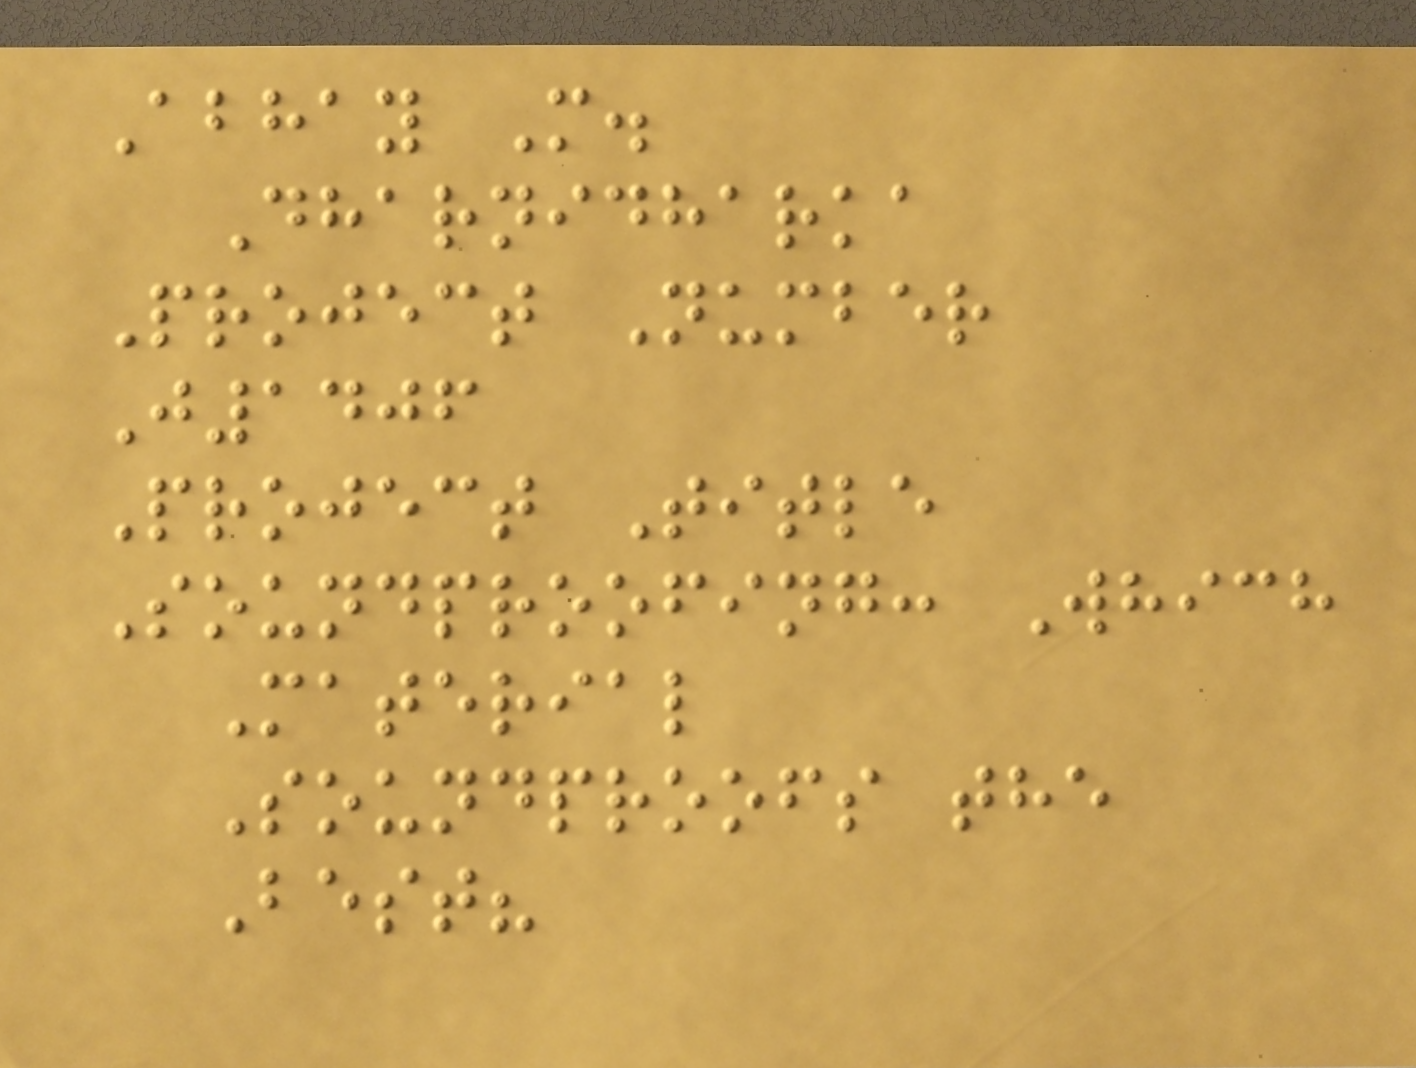Abhay M.
Dharnidharka
Project Number
J1406
Project Title
Soundproofing: Which
Material
Soundproofs the
Best?
